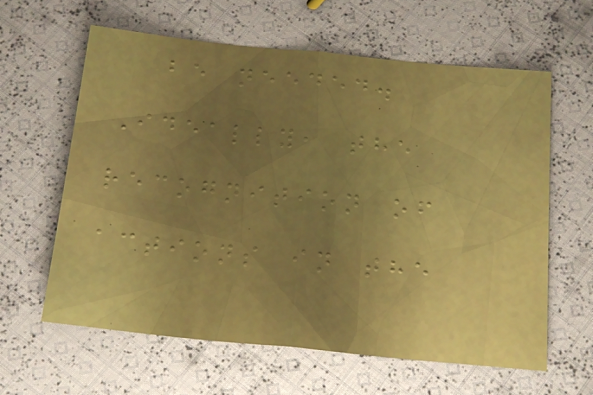be needed.
Ideally, the
recognition of
actions in the
